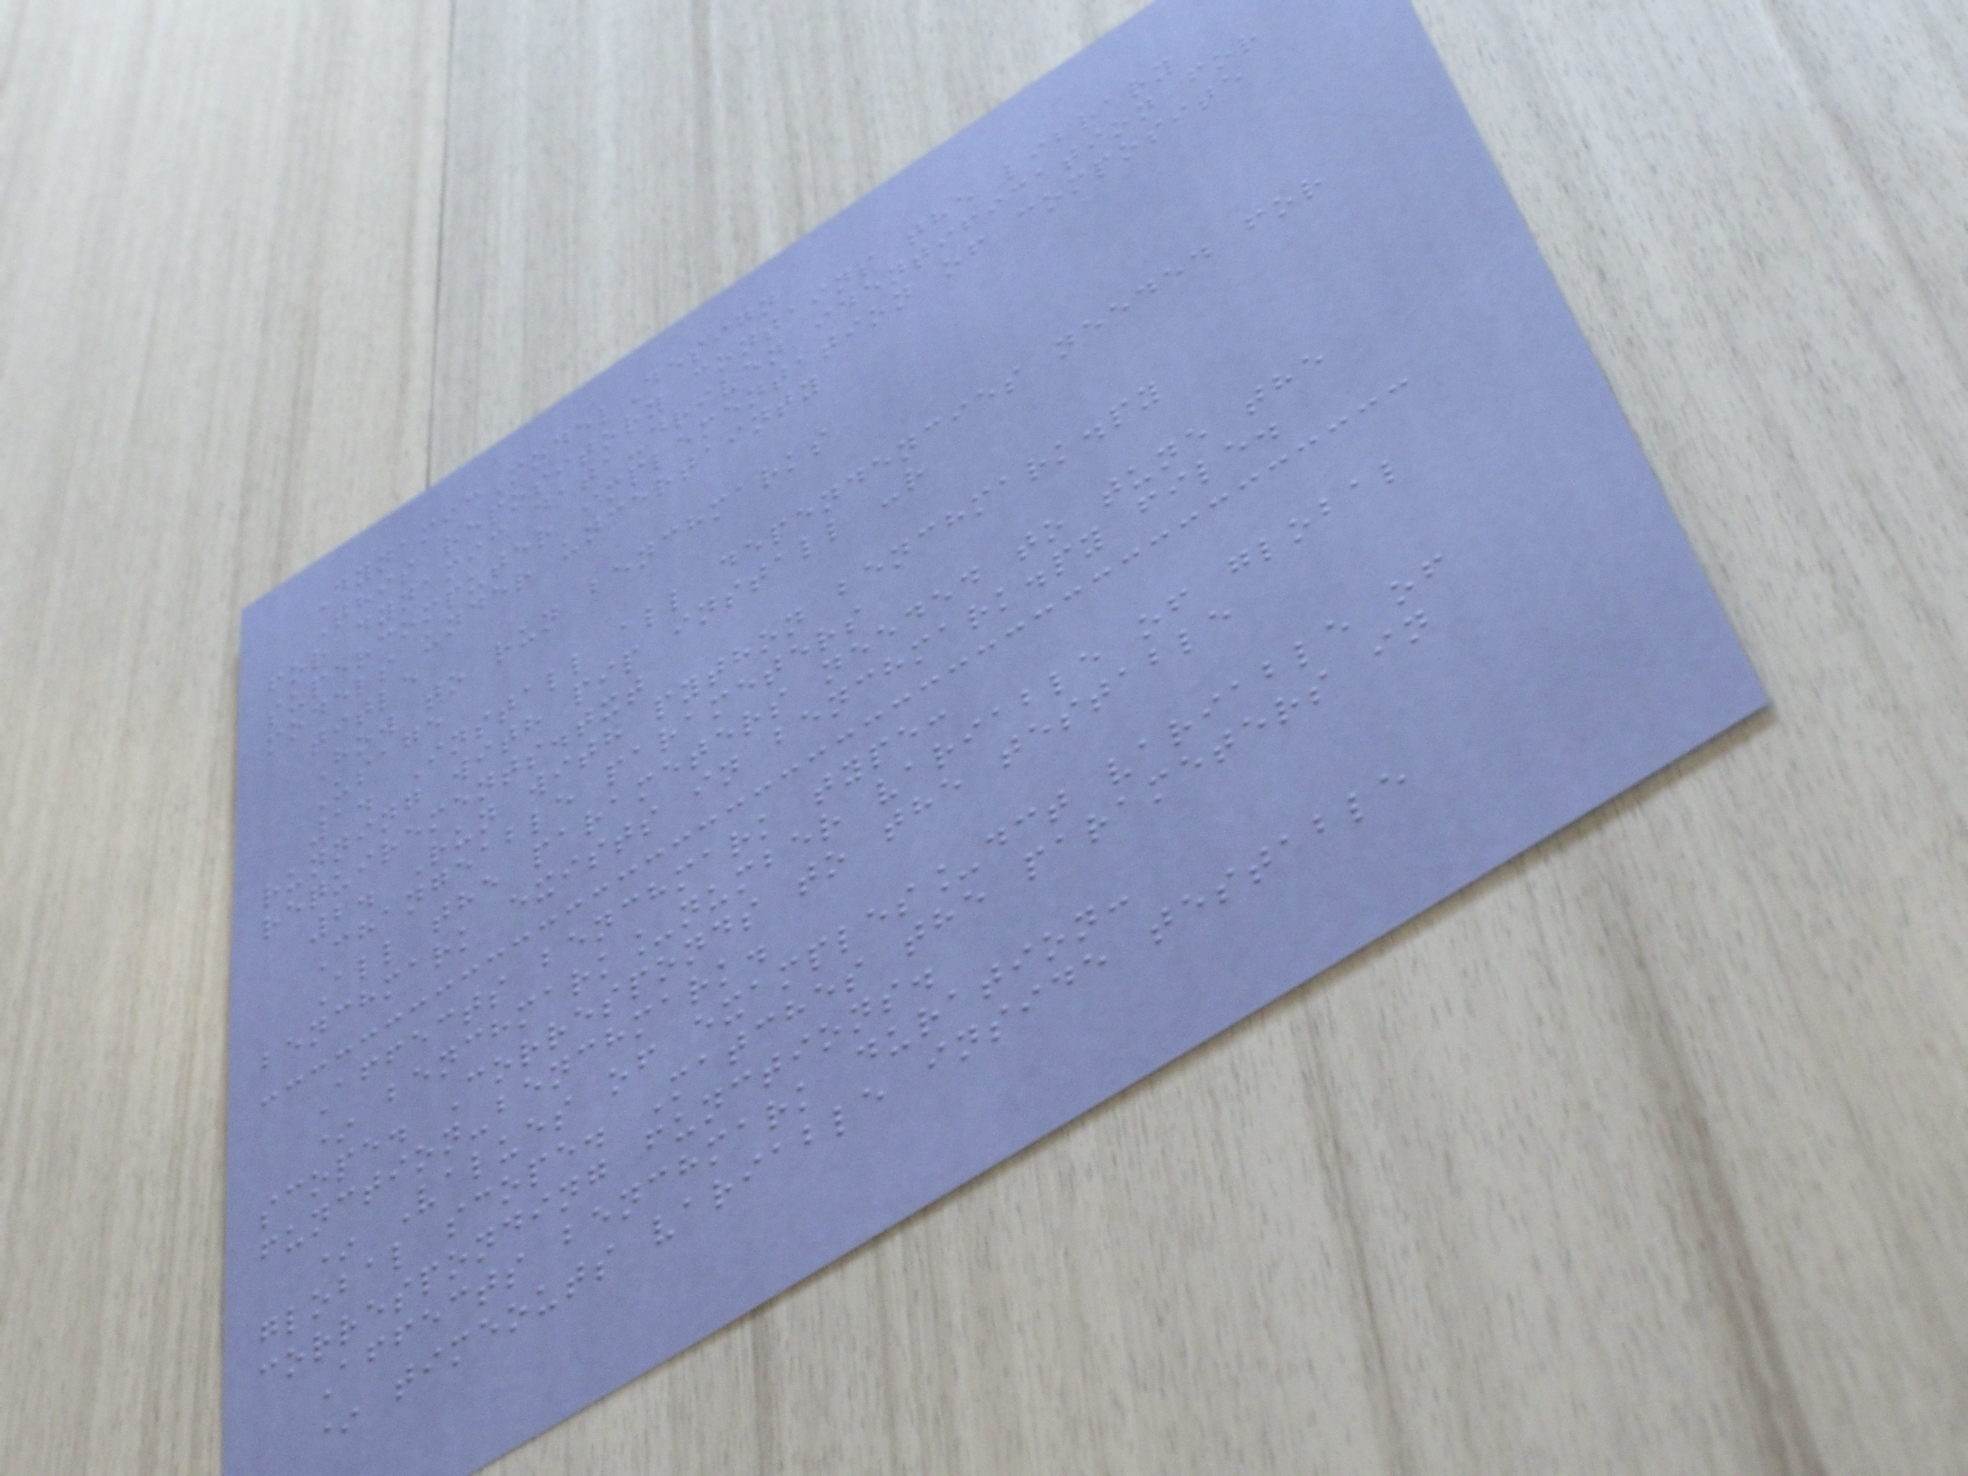DynamicModelDesign
This repository contains the library
for dynamic data-driven identification for
supercomputer implementation of composite
models under uncertainty
title
How to run benchmarks
Usage
1. Install all dependencies needed for
running with pip install -r
requirements.txt
2. Run with python benchmark.py
Changeable parameters
All the parameters needed to tune the
benchmark exists in benchmark.py file.
Affects benchmark type:
* benchmark_number variable of global
scope. Corresponds to the testable
function-benchmark.
* Values of examples_dct variable of
global scope. Matches the parameters in
corresponding functions.
Affects benchmark duration:
* timeouts variable inside testable
